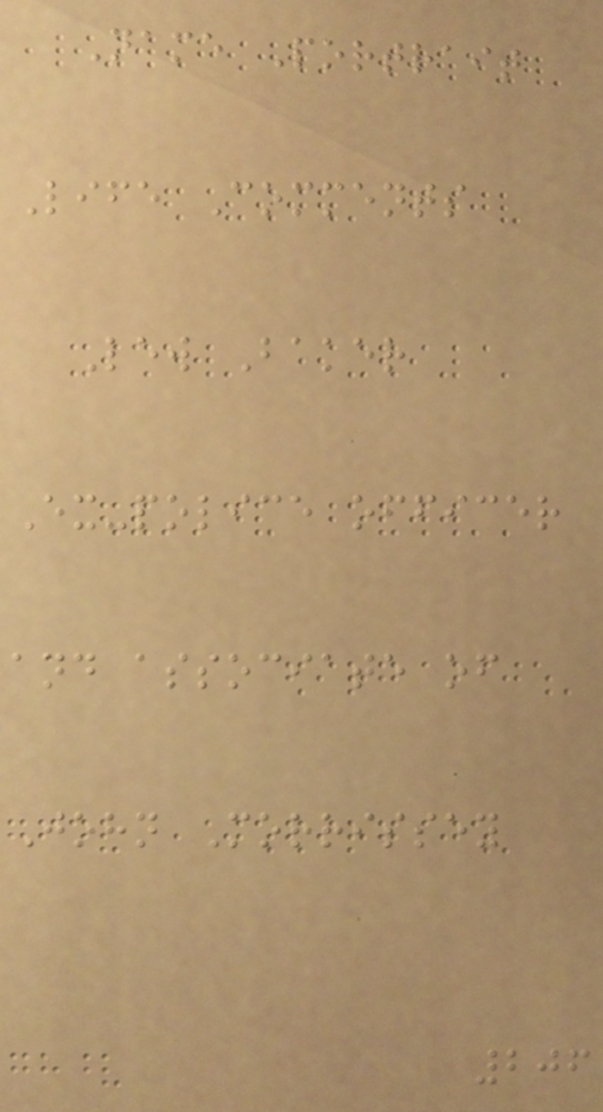Name Portrait
Life Comments
Lew Baker
Ex-police officer
and associate of
John Morrissey
206
